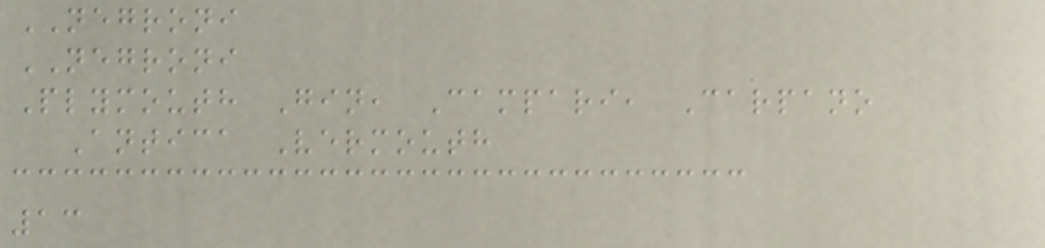NEGRONI
NEGRONI
Plymouth Gin, Campari, Carpano
Antica Vermouth
13
